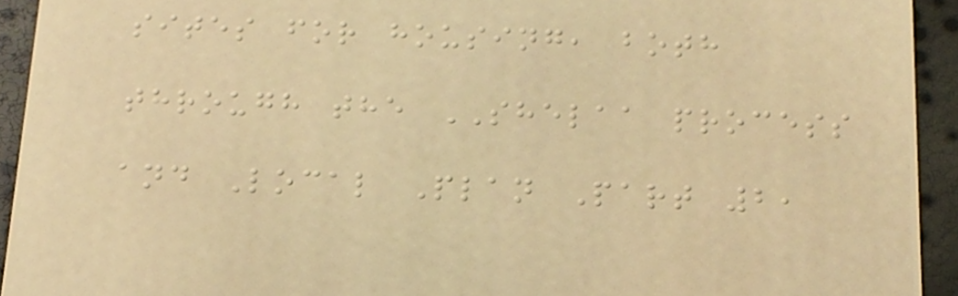sites for housing, both
through the SHELAA process
and Local Plan Part 2,
